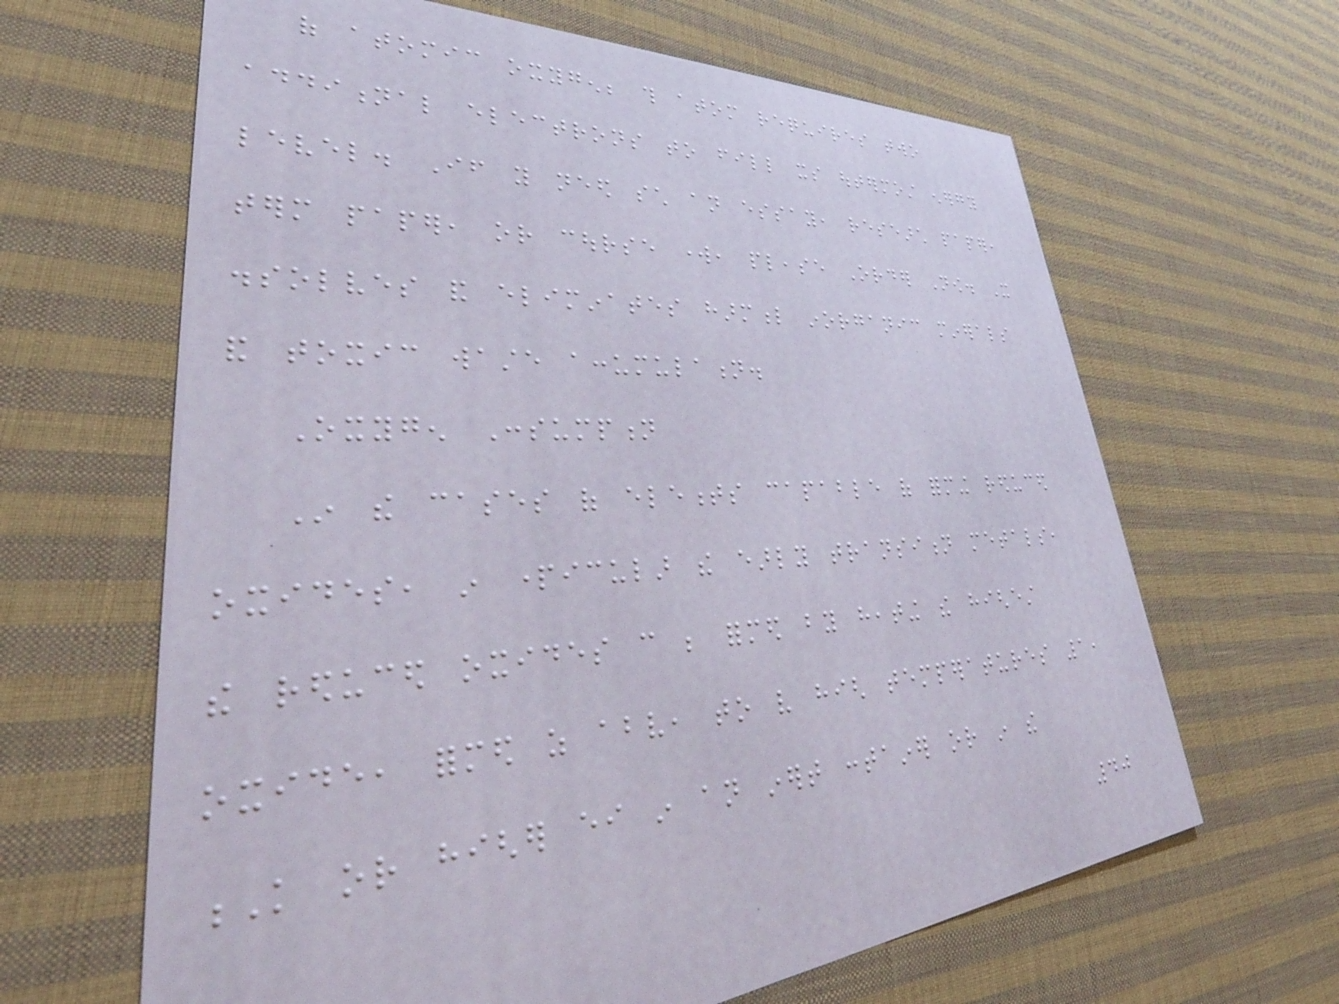of atomic oxygen; this atom requires two
additional electrons to fill its outermost energy
level. If you need such an essay, research paper,
term paper, or course work, please Order Now. It
dissolves and eliminates harmful inorganic minerals
and toxic waste accumulation.
Oxygen Consumption
In the cases of elements capable of forming reduced
oxides, in particular the early transition metals,
the reduced oxides can be formed by heating the highest
oxide, formed as above, to very high temperatures 1,
K or higher either in an inert container or in the
40
